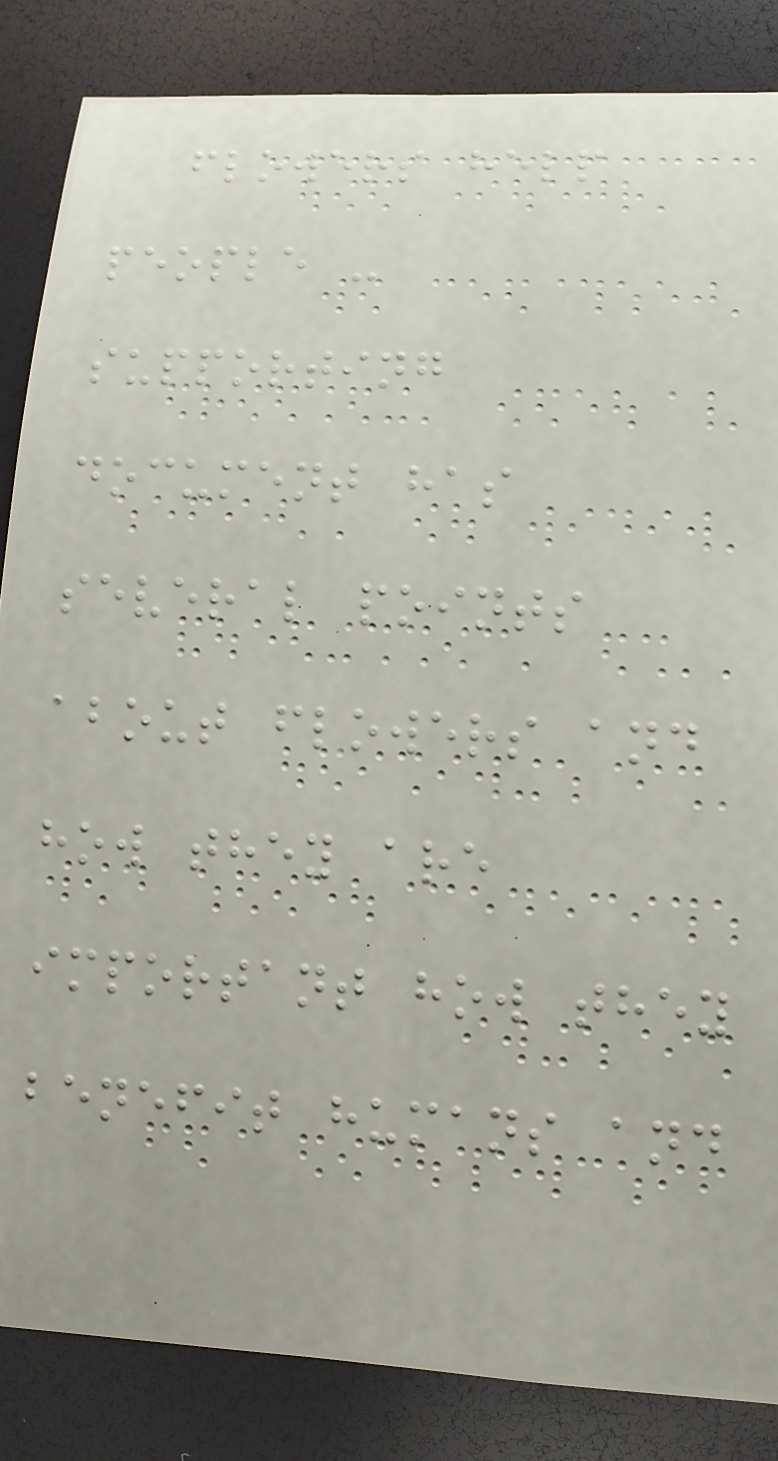flowers help
people -
supporting
document has
several points
about flowers and
how they are
important how they
benefit humans and
